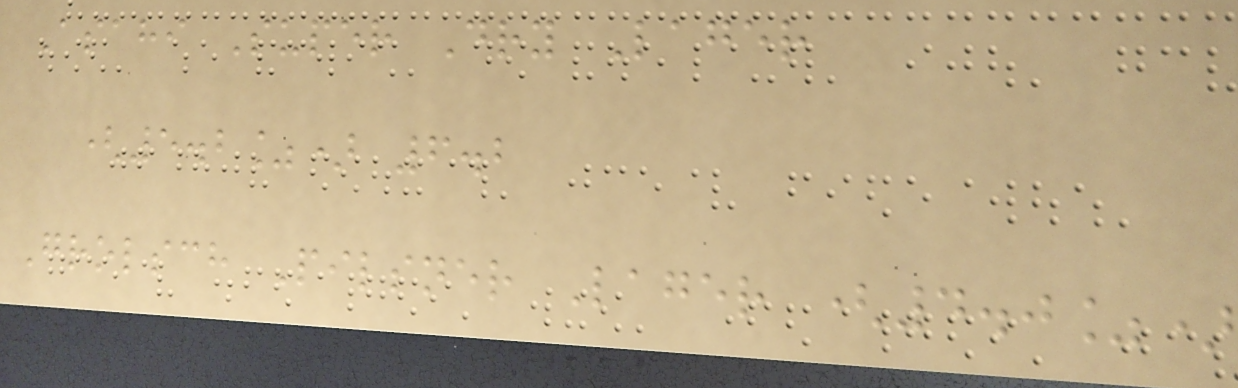Asahi Super Dry Lager
(5.2%) 6.2
Grolsch Pilsner Lager (4.0%)
